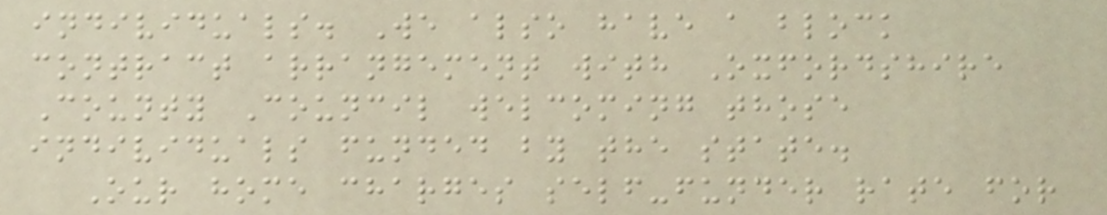individuals. We also have a block
contract arrangement with Oxfordshire
County Council welcoming those
individuals funded by the state.
Our home charges self-funder rate for
